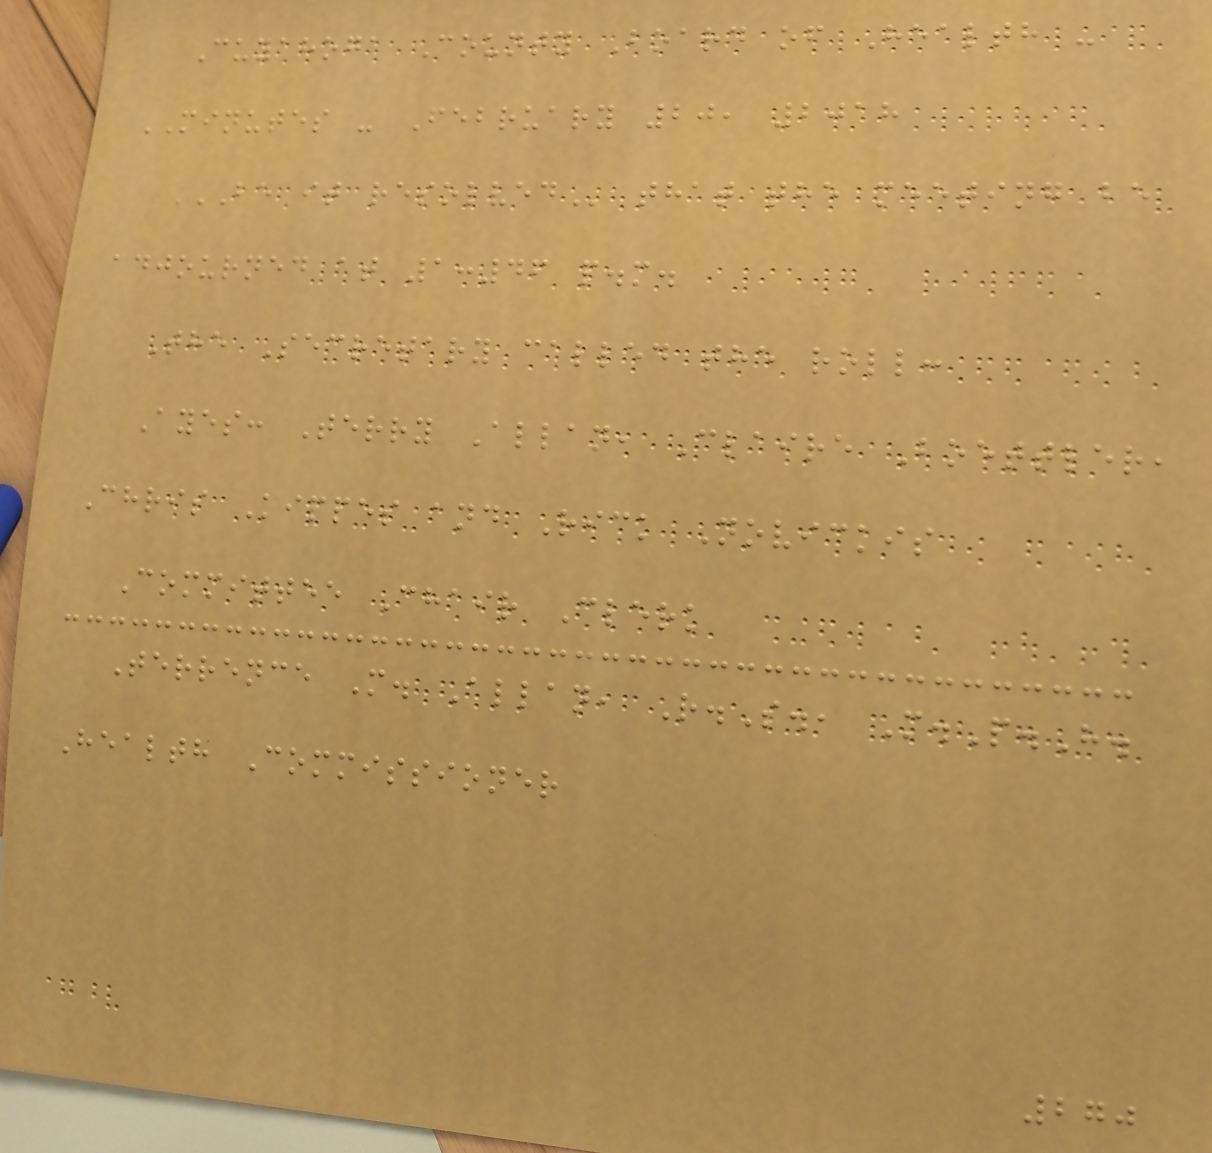Cuyahoga County Board of Health -
MINUTES - February 20, 2018
BE IT RESOLVED that the meeting be
adjourned at 1:46 p.m.
The Secretary called the roll:
Ayes: Terry Allan, Claire Boettler,
Chris Kippes and Rick Novickis
Committee Chair Clerk
Terrence M. Allan, R.S., M.P.H.
Health Commissioner
270
